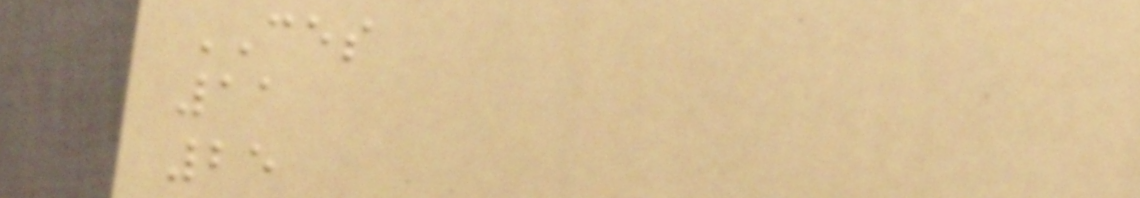CES
11
25
